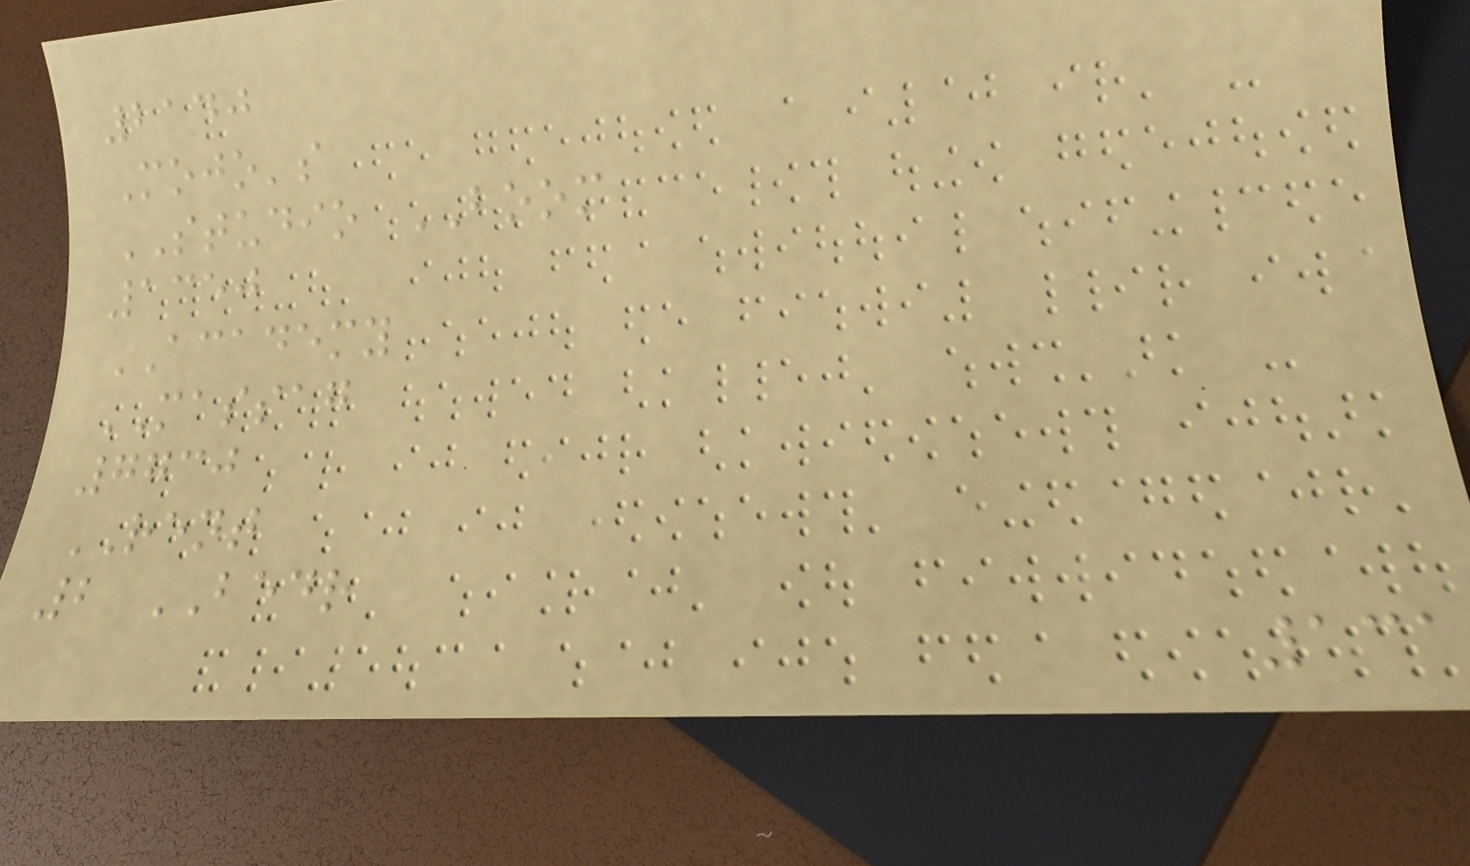2140
Mojo's
STUDIO BOOM
1350
ACADEMY
MASSAG
7730
RENT
2 BEDR
131
